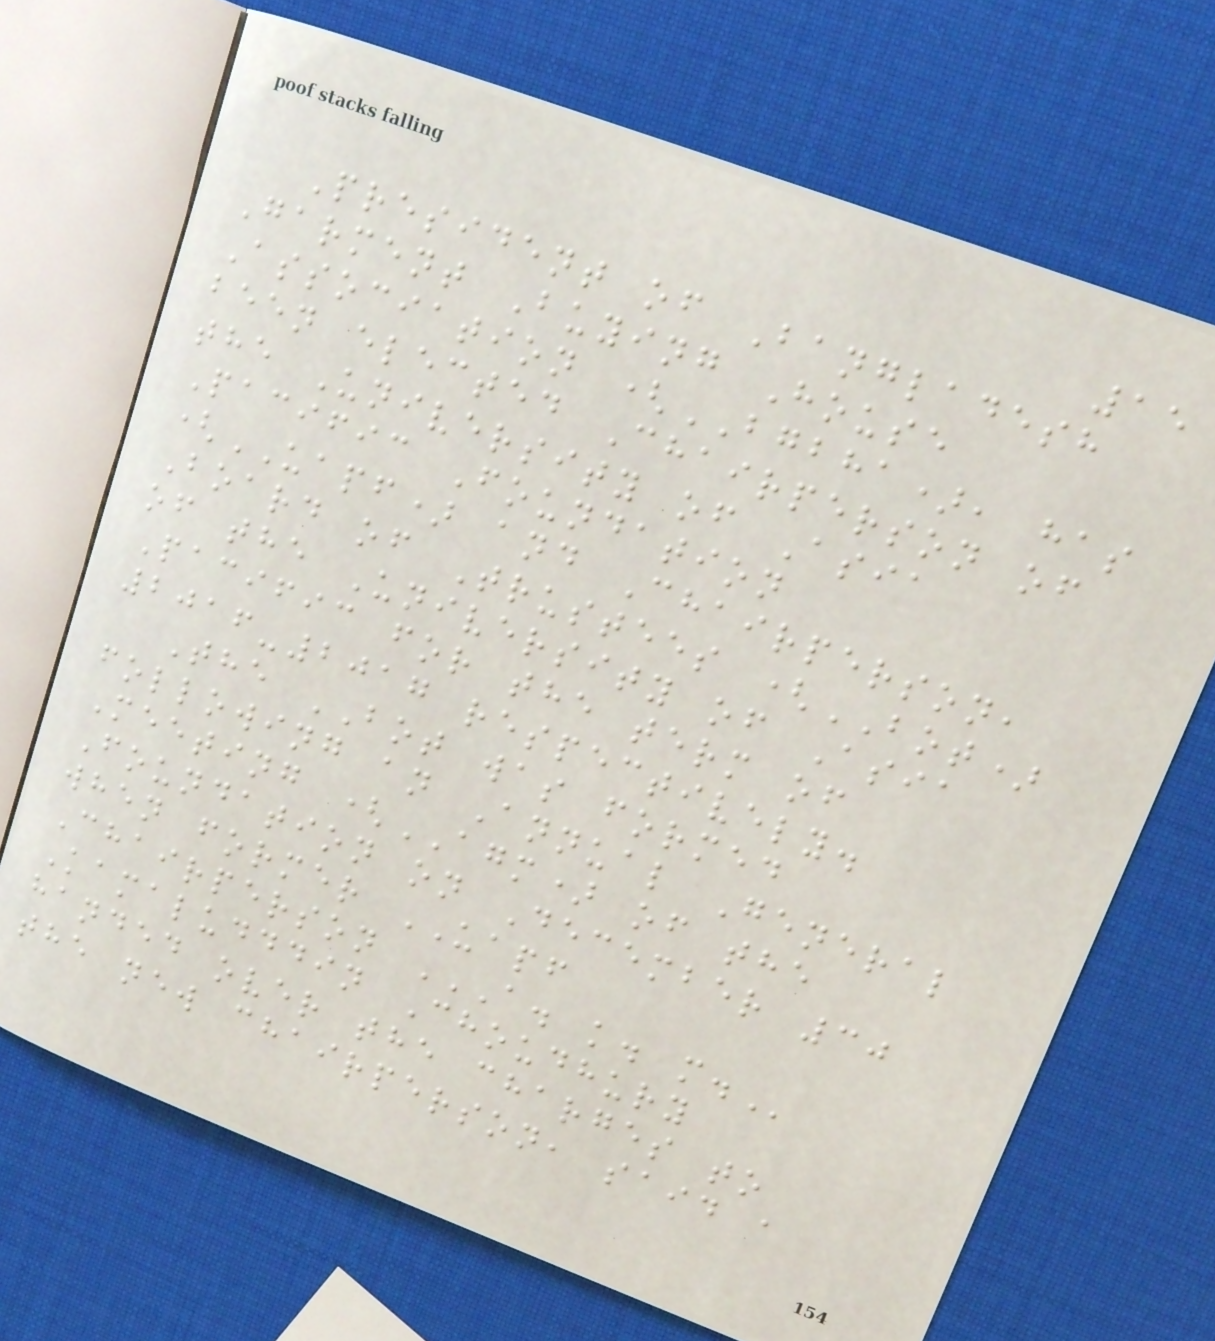15
President of Bangladesh
Garment Buying House
Association (BGBHA), has
been elected Chairperson of
the University of Asia
Pacific Foundation
(UAPF) and Chairperson,
Board of Trustees (BOT)
of the University of Asia
Pacific for the term of
2016-2017 respectively.
The BOT was formed
following an Annual General
Meeting (AGM) of the
Foundation on December 30
when former UAPF
Chairperson A. K. M.
Kamaludddin Choudhury
handed over the charges to
the new chairperson, said a
